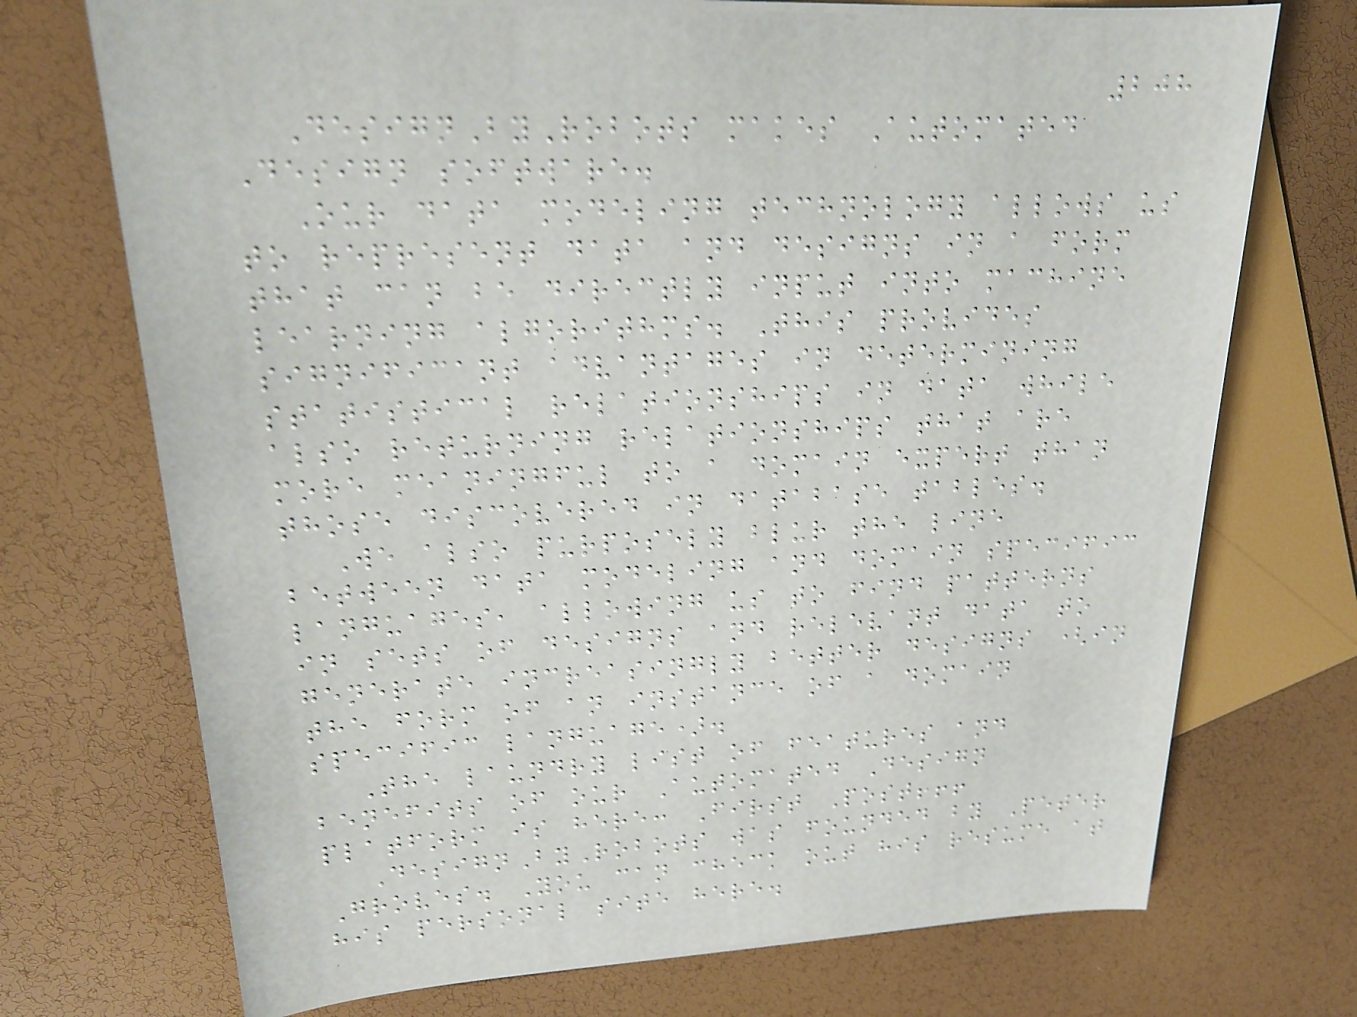208
DesignByRobots makes Automated
Design software.
Our data modeling technology allows us
to represent data and designs in a form
that can be directly input into machine
learning algorithms. This provides
significant advantages in determining
statistical relationships in data while
also returning relationships that are
more meaningful to a domain expert than
those discovered in database tables.
We also purposely blur the line
between data modeling and domain specific
languages, allowing us to find patterns
in sets of designs and relevant data to
generate increasingly better designs (in
the form of an instance of a domain
specific language).
The laundry list of features and
benefits of our Automated Design
platform is here: First Post!!!
DesignByRobots was founded by Peter
Groves. You can check out his resume at
his personal site here.
